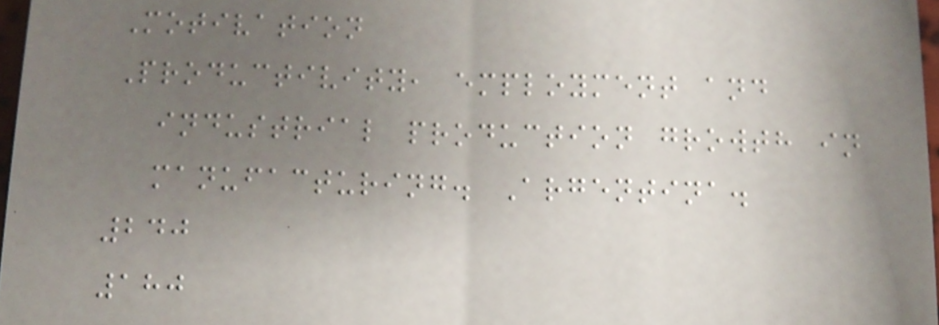Motivation
Productivity, employment and
industrial production growth in
manufacturing. Argentina.
240
180
